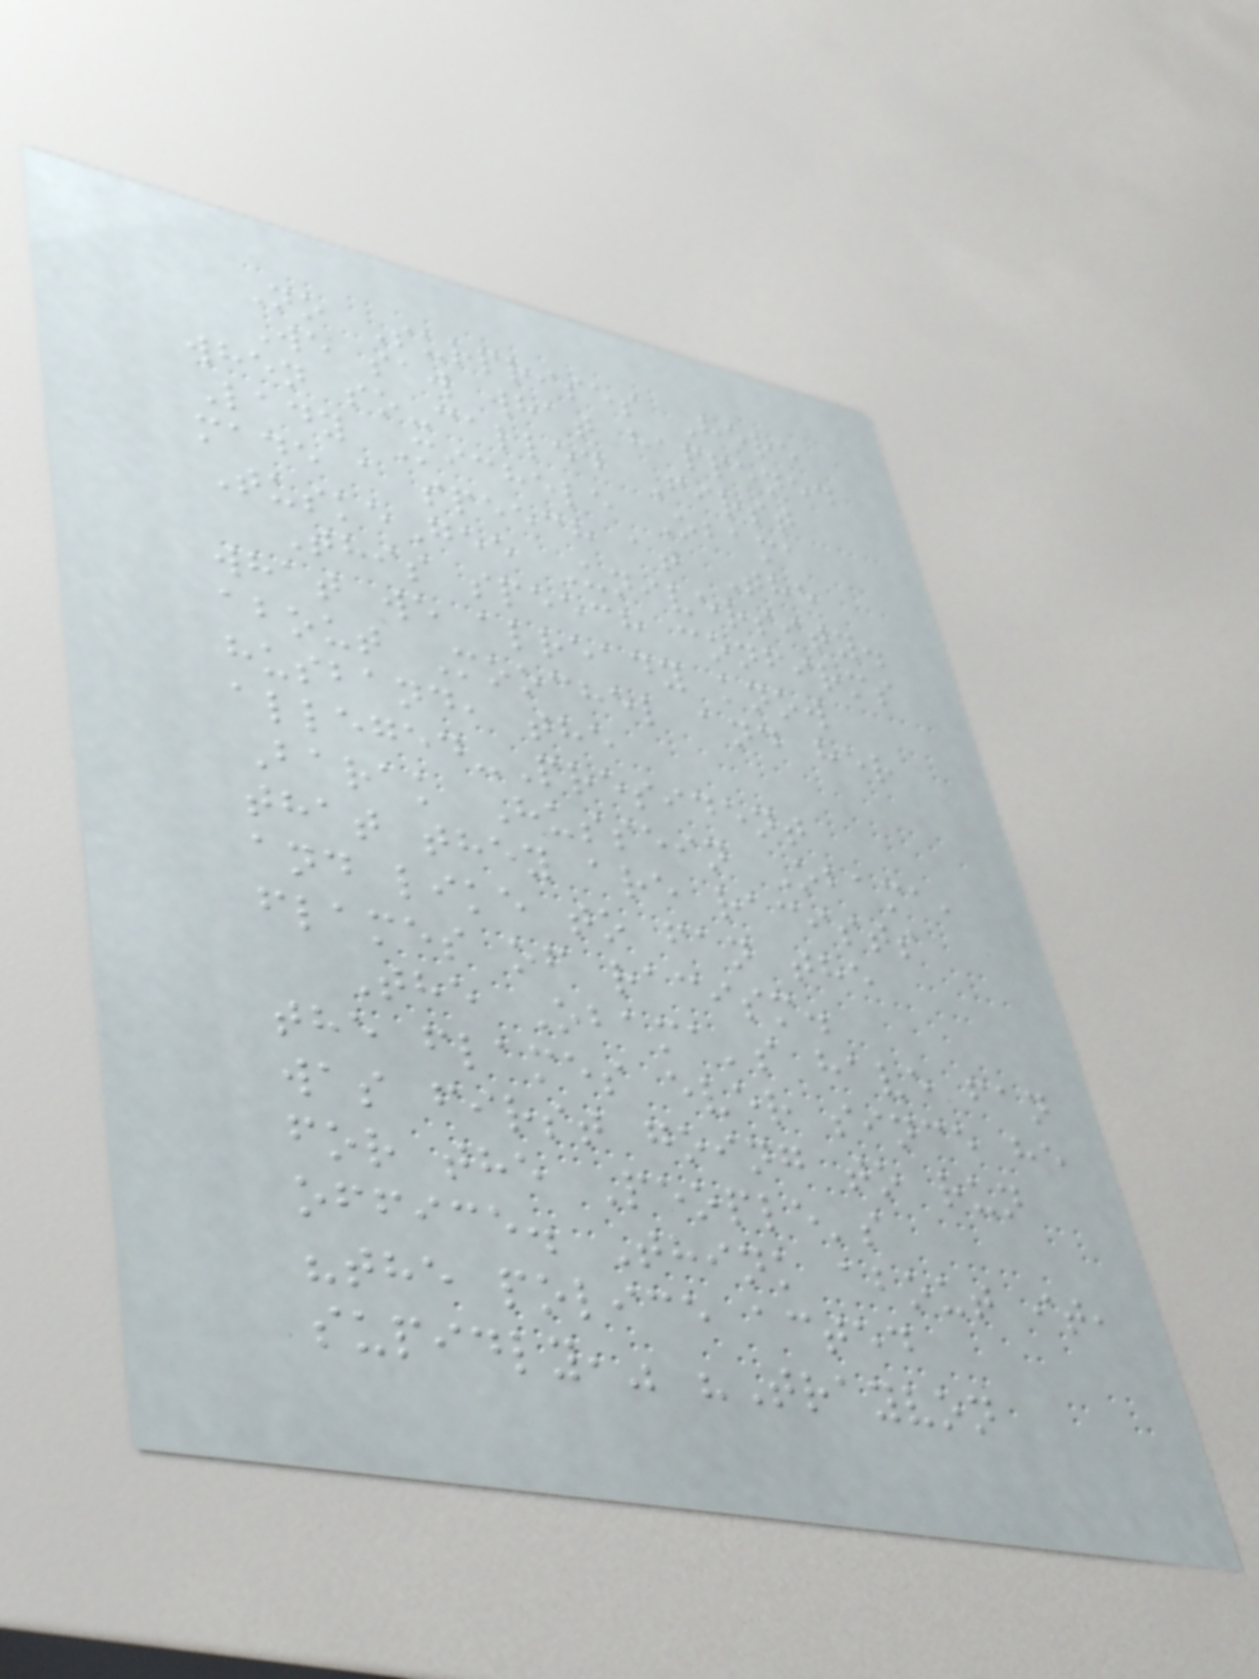No Surprises Here
We saw what happened
when so-called First
Lady Michele Obama
made a speech at The
TuskeGee University.
This speech confirms
what we already know
about Moochel and her
husband, the
alleged-President
Barak Hussein Obama,
that they are racists
and like to fan the
flames of racism.
The Obama's have fan
the flames ever since he
was first going to run
for the People's
office. Think about it,
"the police acted
supidly," "Trayvon
